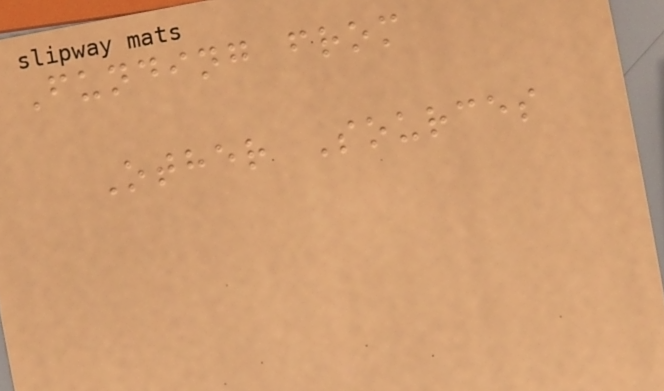Funding from
Other Sources
